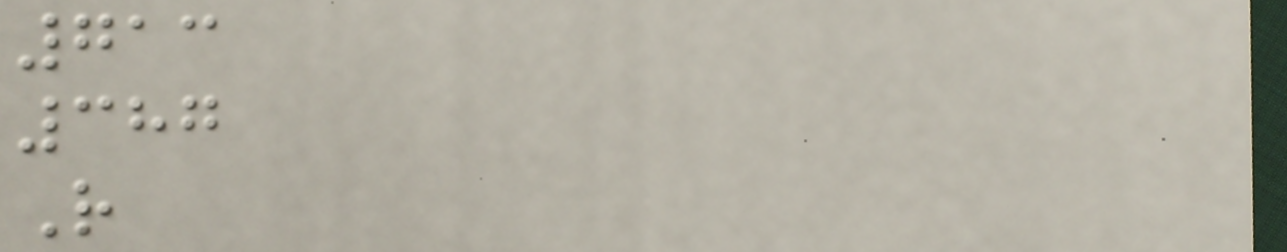713
387
R
